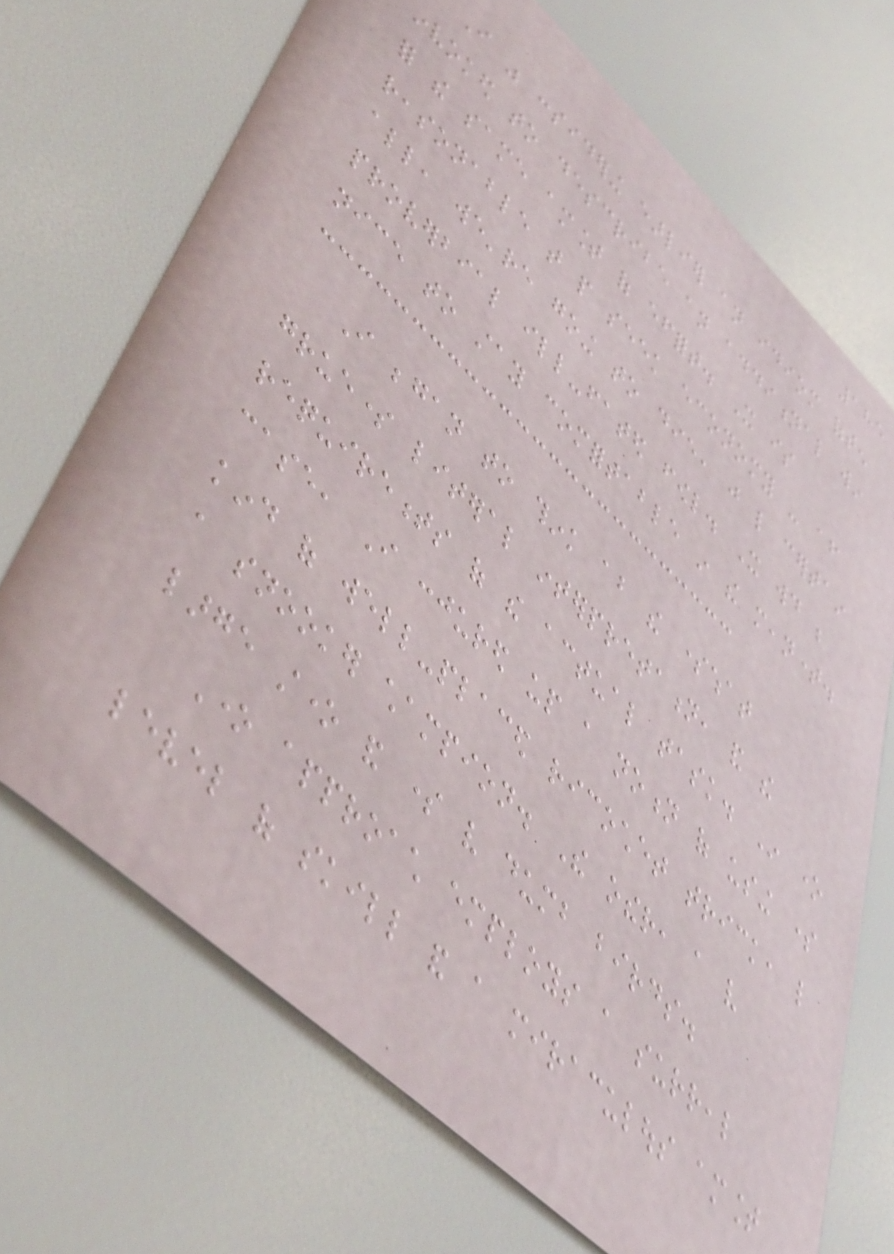185
I was considering earlier an idiom often
invoked to describe an additional win
for the same amount of effort. It is
reasonable that people seek economy - after
all, we're going to die, just like certain
proverbial ill-fated fowl. It would be
nice to stay comfortable in the meantime.
I began to think about the somewhat
gruesome literal interpretation, and the
requirements of the actual task. In one
case, I conjured up a notion of using some
kind of well-placed ricochet trick, like
a snooker champion. The other, a very
large stone and some very dumb birds.
One approach employs a surreal
level of skill and a miraculous amount
